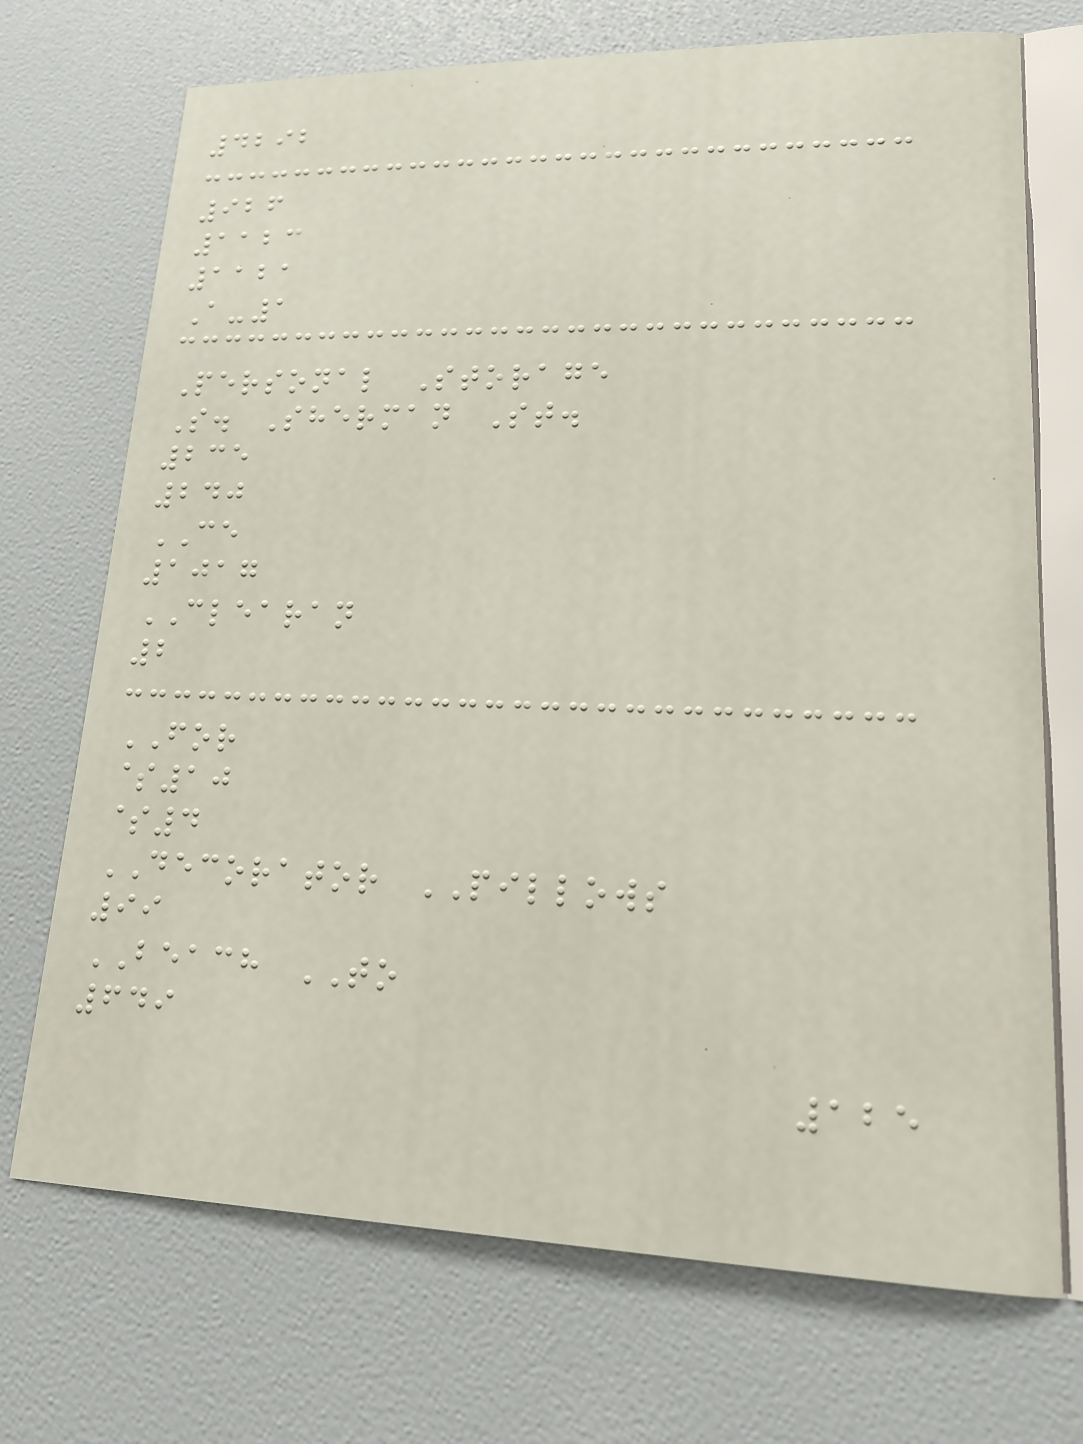4292
926
1123
1121
A-1
Personal Storage
S. Sherman St.
235
240
CE
1017
CLEARAN
2
FOR
$10
$4
DECORATOR PILLOWS
99
BEACH TO
649
125
